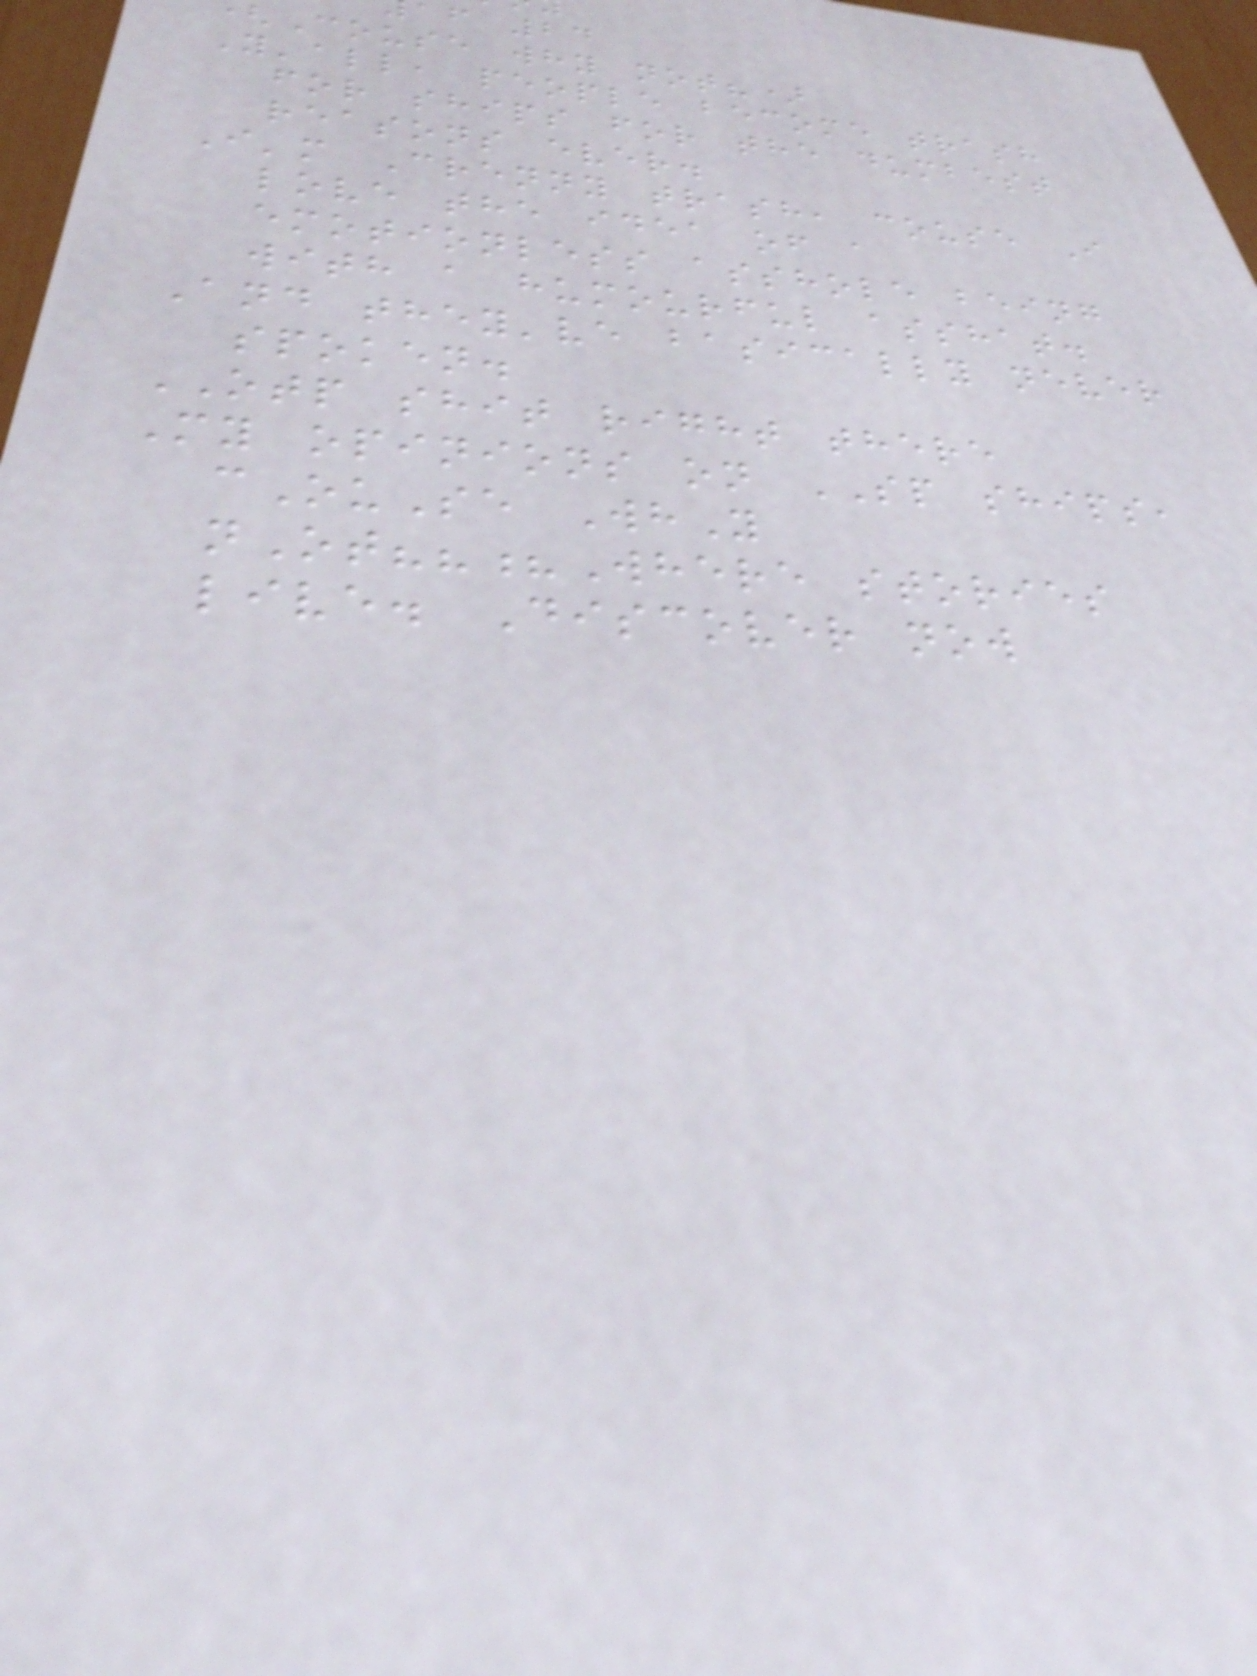af 24
Couse why not?)
Y'all, people become trash
for ships for the dumbest
reasons ever.
I'm Crenny trash, couse I
love the idea of a
emotionless asshole being
with a humourful asshat.
And they've basically never
spoken.
OTP shit right there
My opinions on SP ships,
cOuSe WhY
nOt???Where stories
live. Discover now
